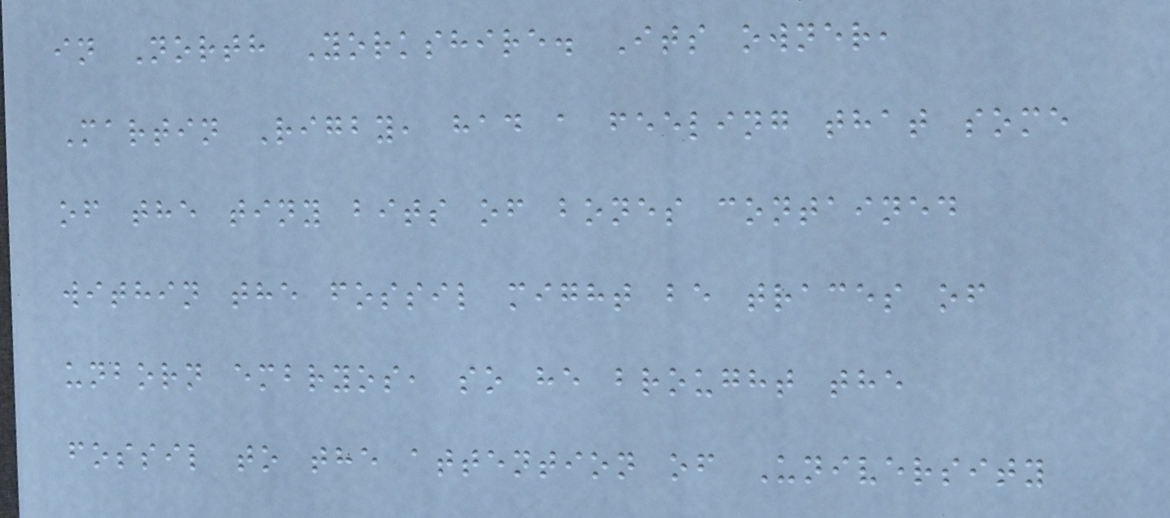in North Yorkshire. Its owner,
Martin Rigby, had a feeling that some
of the tiny bits of bones contained
within the fossil might be traces of
unborn embryos, so he brought the
fossil to the attention of University
